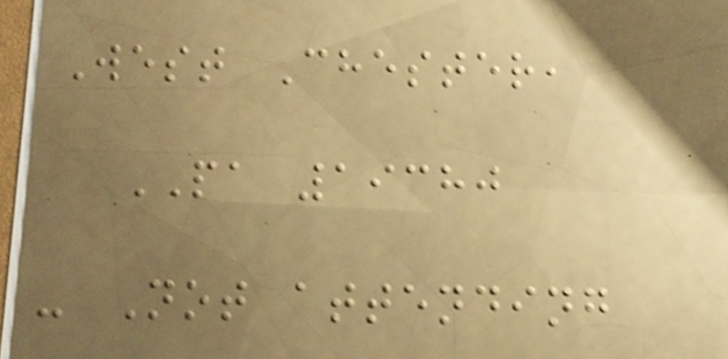West Chester,
PA 19380
- Not attending
